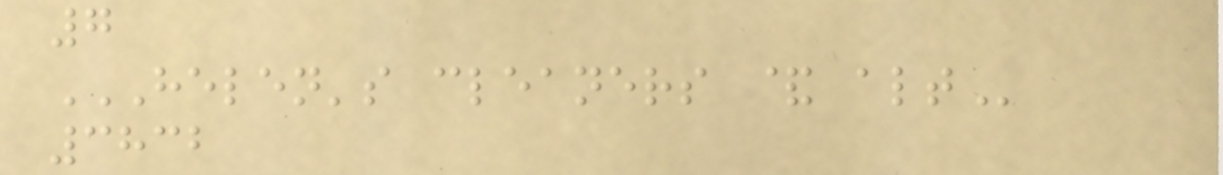7
HELEN'S CLEANERS & ALT
3832
